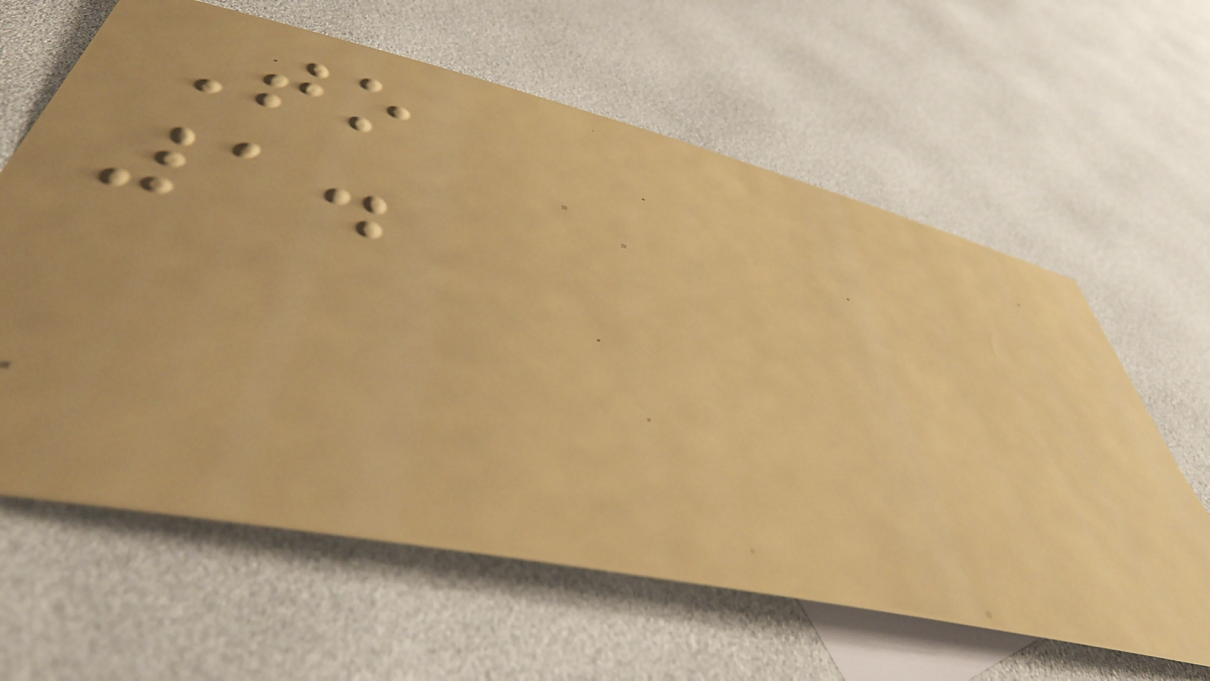To
1.
